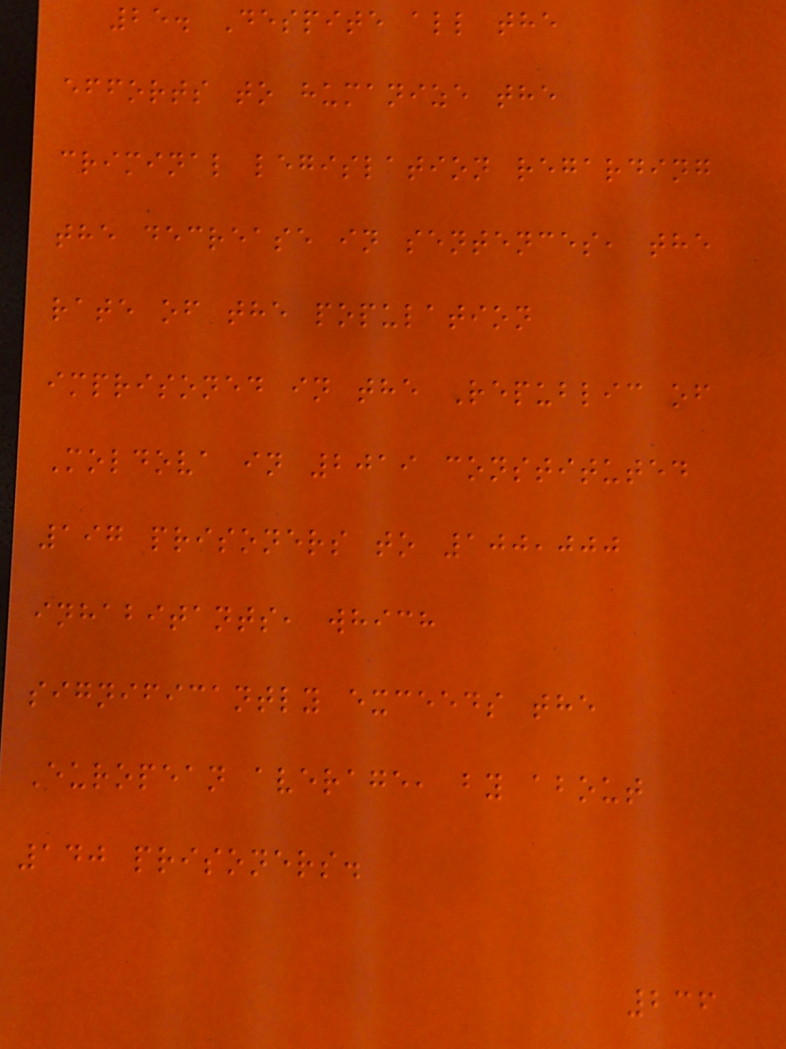25. Despite all the
efforts to humanize the
criminal legislation regarding
the decrease in sentences, the
rate of the population
imprisoned in the Republic of
Moldova in 2019 constituted
197 prisoners to 100,000
inhabitants, which
significantly exceeds the
European average, by about
140 prisoners.
236
